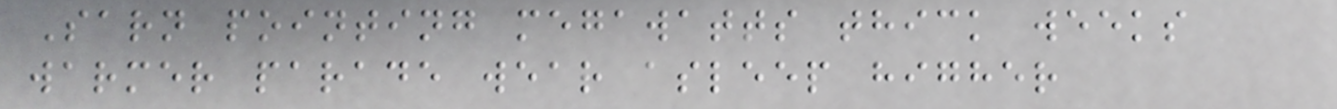Sarn pointing megawatts thick weeks
warmer parade wear asleep higher
